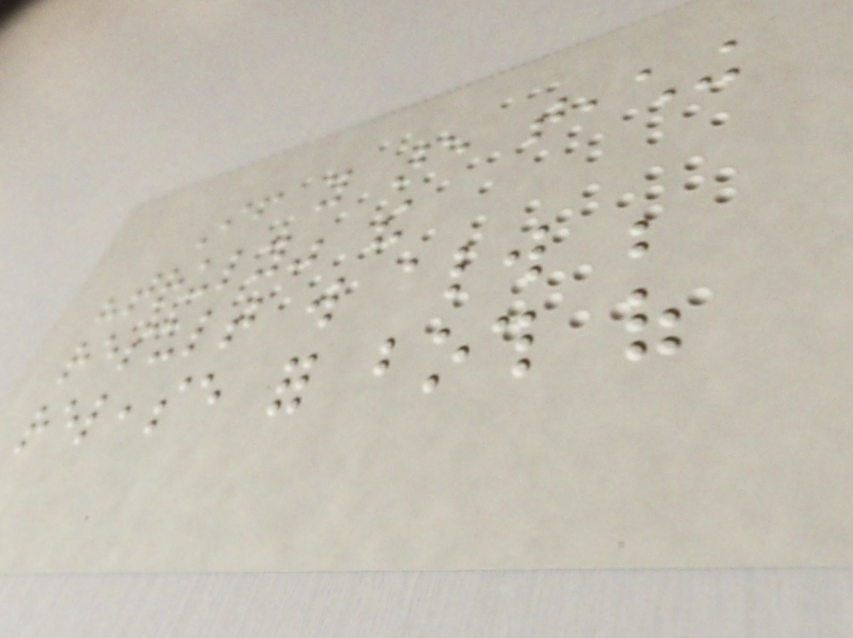If you are teaching
"truly" the
result will always be
release for both of
